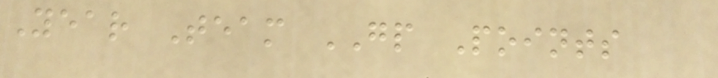Year Team GP Points
